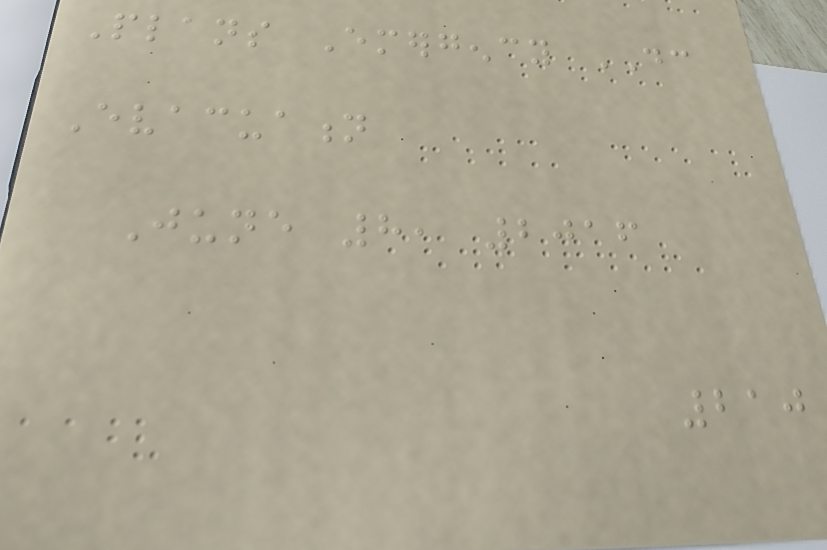Plans Emergency DC
Evacuation
June 8, 2016
210
